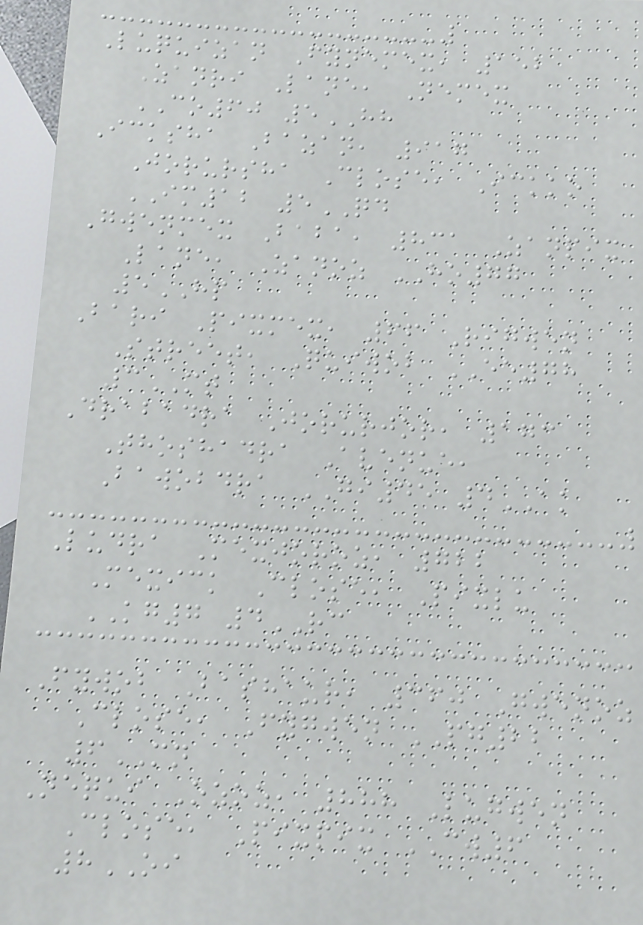Luquizan Fynemex, 152
Zanri Lane, Nemex
CO60 5HH
Icksha Bazan, 917
Jorursha Close, Ickko
IM12 5QD
Gwenmex Baba, 831 Zanpix
Lane, Zanoz HO77
5HP
Bari Pixmex, 66 Rigwen
Street, Quiwob EE78
3MT
Drabadra Jorurjor, 173
Thoshadra Avenue,
Bawobdra GI45 4AK
Ludra Mexjoroz, 722
Mexick Close, Pixlu
KG7 4RC
Fywob Bashaur, 360 Gwenoz
Close, Fygwen PG22
6MN
Nequi Ozoz, 888 Lugwen
Close, Pixpix CW6
8OI
